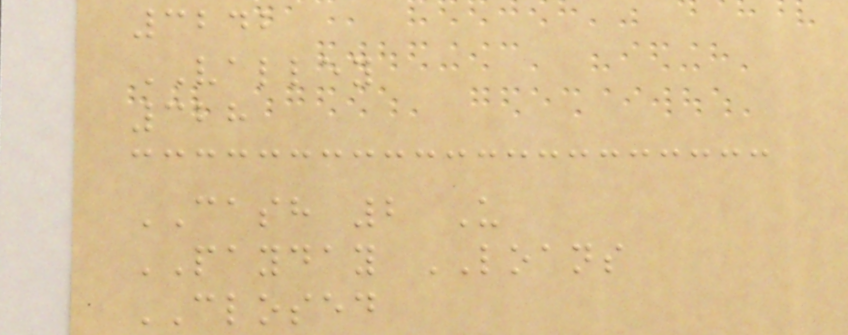3242
VALLEY
328
CASH 2 U
PAYDAY LOANS
CLOSED
